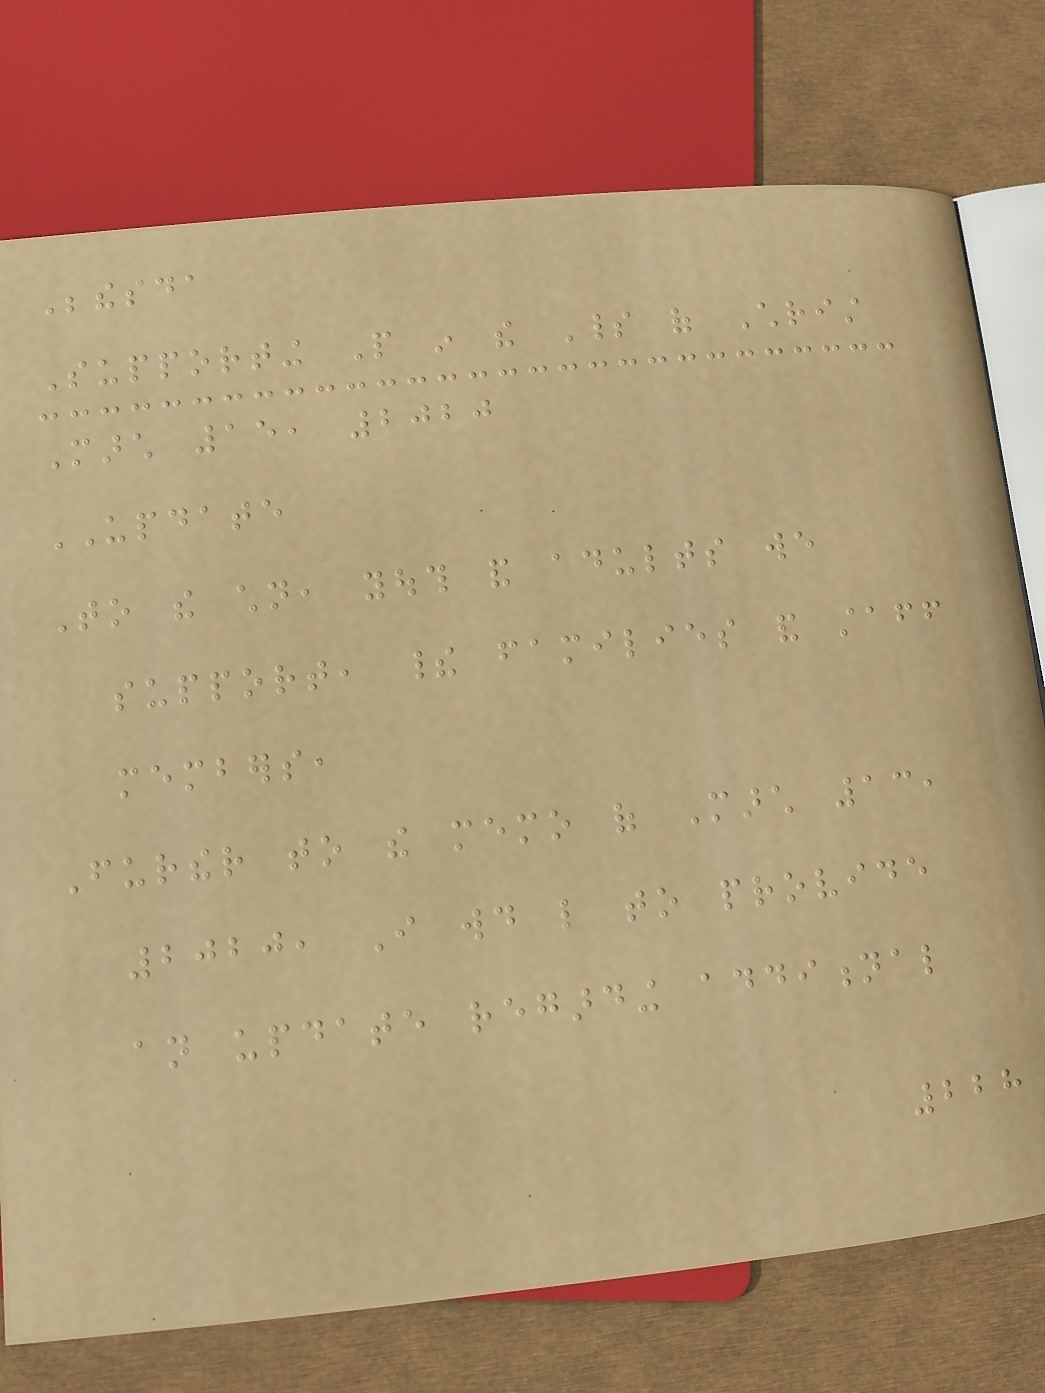Bethesda
Supporting People in the Spirit of Christ
March 15, 2020
UPDATE
To the children, youth and adults we
support, their families and staff
members,
Further to the memo of March 13,
2020, I would like to provide
an update regarding additional
228
